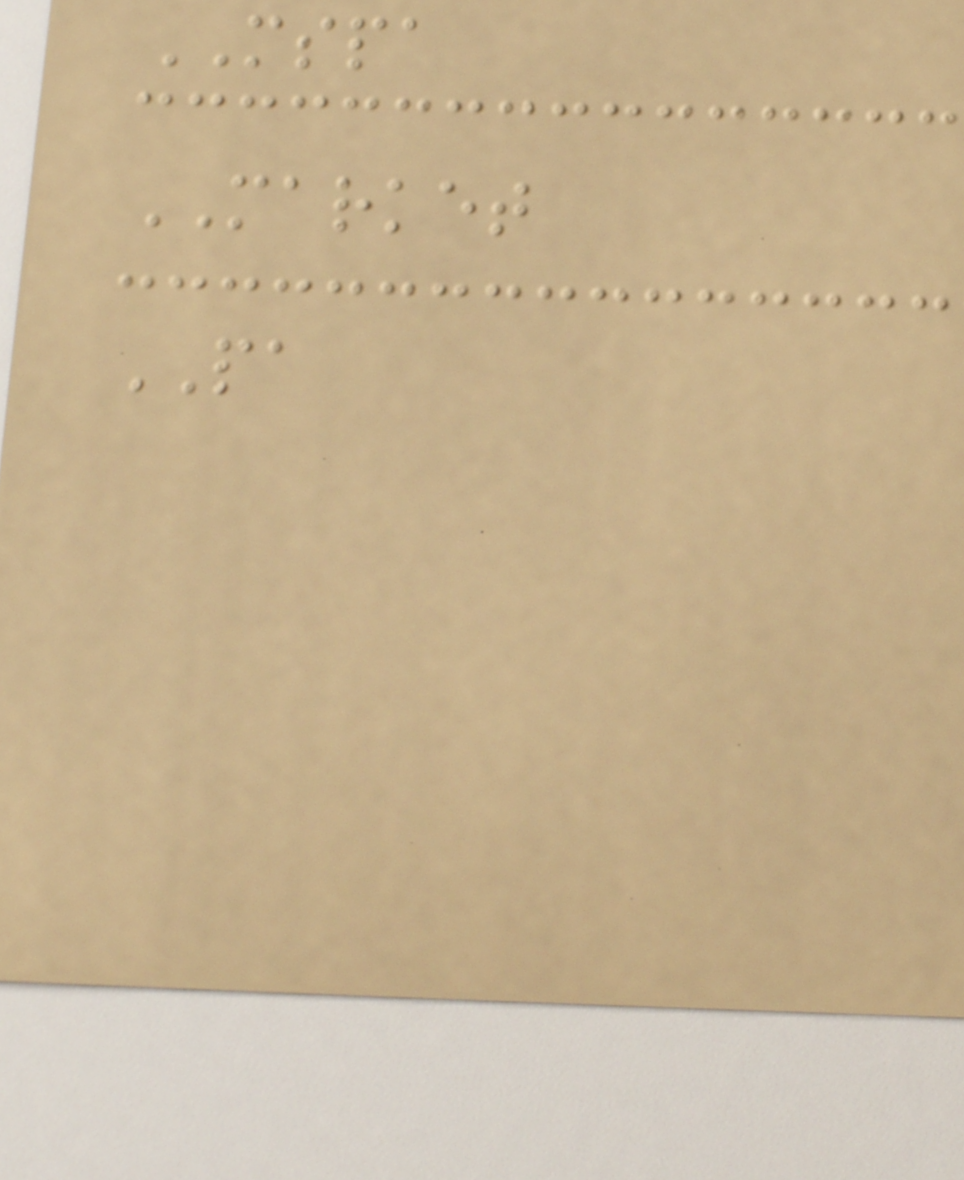MSPA
MARKET
PA
